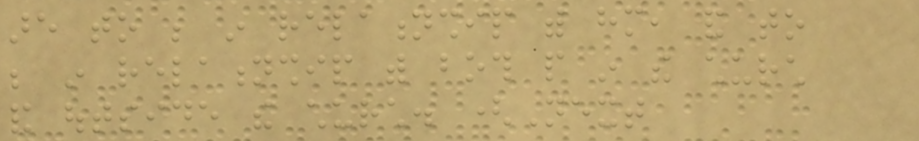are to be in relationship with him, and to
be in relationship with both people in the church
and outside the church. (Next
